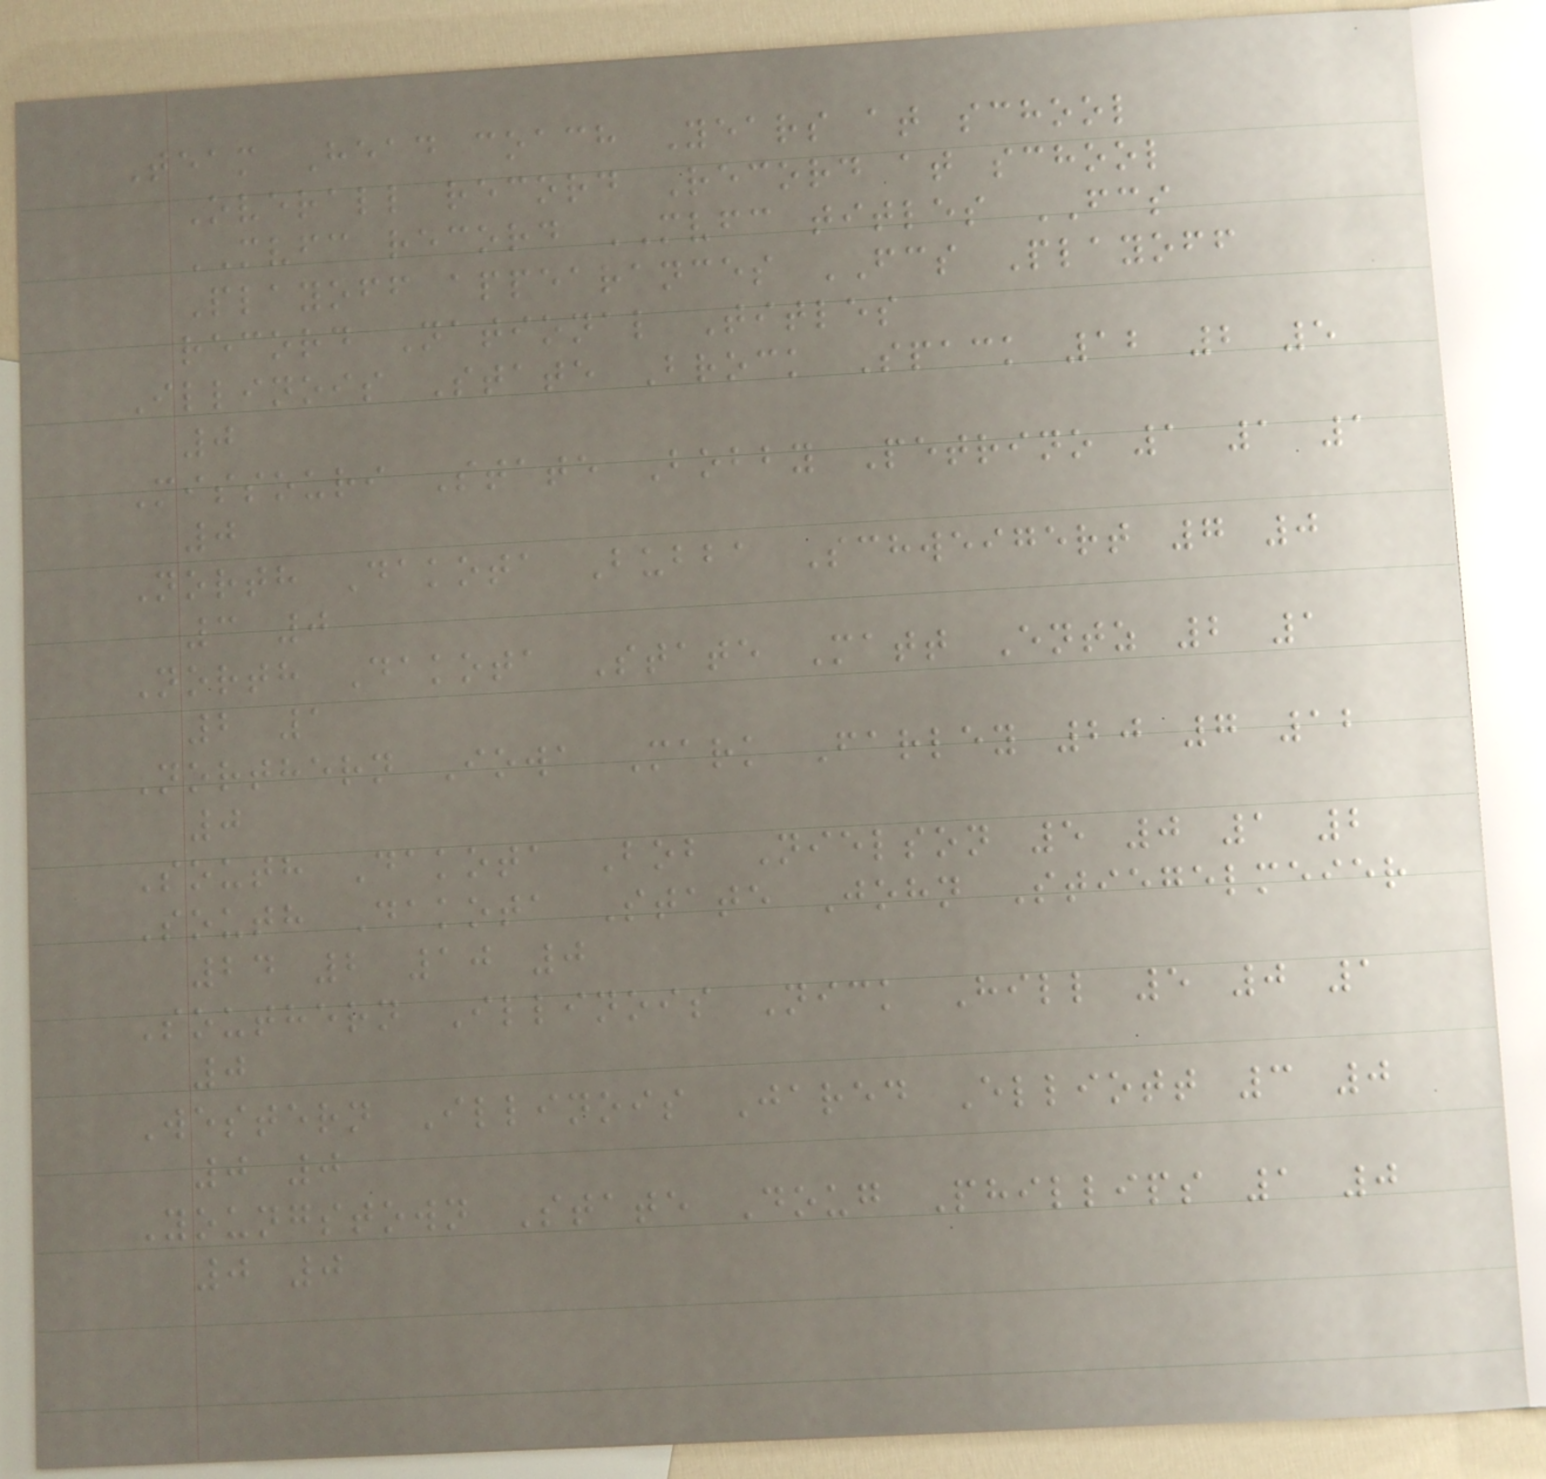Team Head coach Years at school
Overall record Record at school
MVFC record MVFC titles FCS
Playoff appearances FCS Playoff
record National Titles
Illinois State Brock Spack 12 2 5
0
Missouri State Bobby Petrino 1 1 1
0
North Dakota Bubba Schweigert 7 0
3 0
North Dakota State Matt Entz 2 1
2 1
Northern Iowa Mark Farley 20 7 12
0
South Dakota Bob Nielson 5 0 1 2
South Dakota State John Stiegelmeier
24 2 10 0
Southern Illinois Nick Hill 5 0 1
0
Western Illinois Jared Elliott 3 0
0 0
Youngstown State Doug Phillips 1 0
0 0
